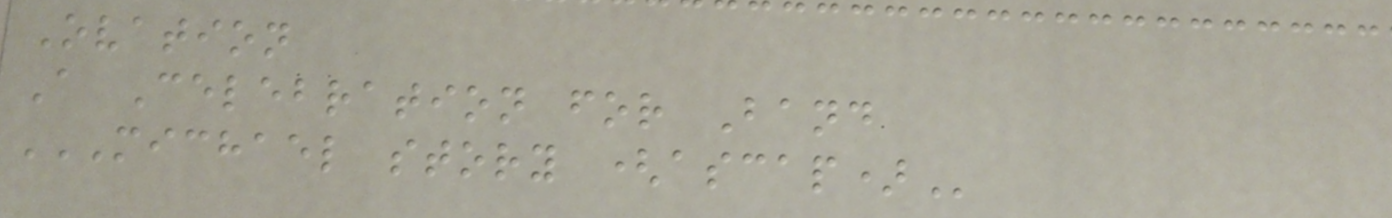Ovation
A Celebration for Band
MICHAEL STORY (ASCAP)
